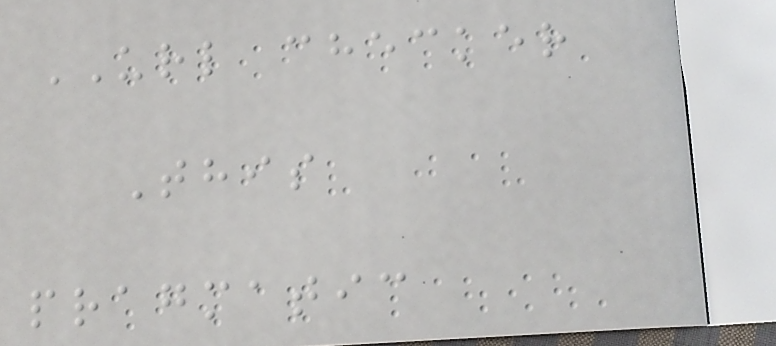URL checker
This
pragmatic
